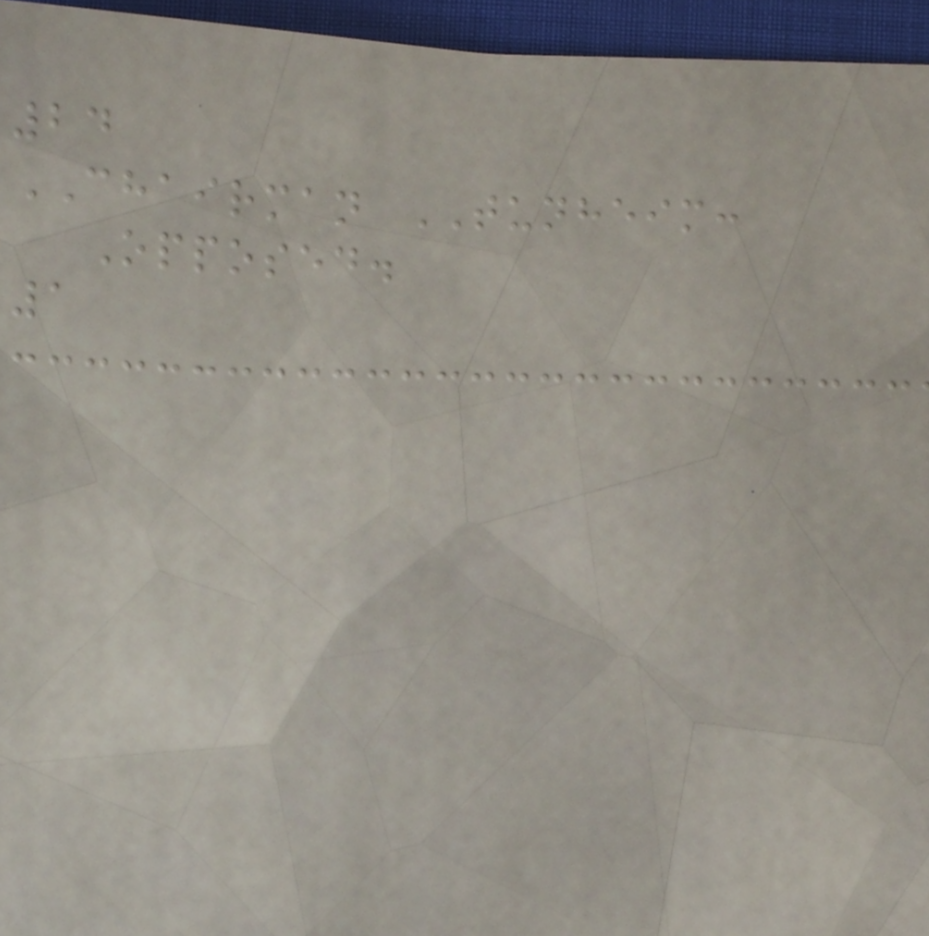24
CHAIRMAN TUNHEIM:
Opposed.
1
